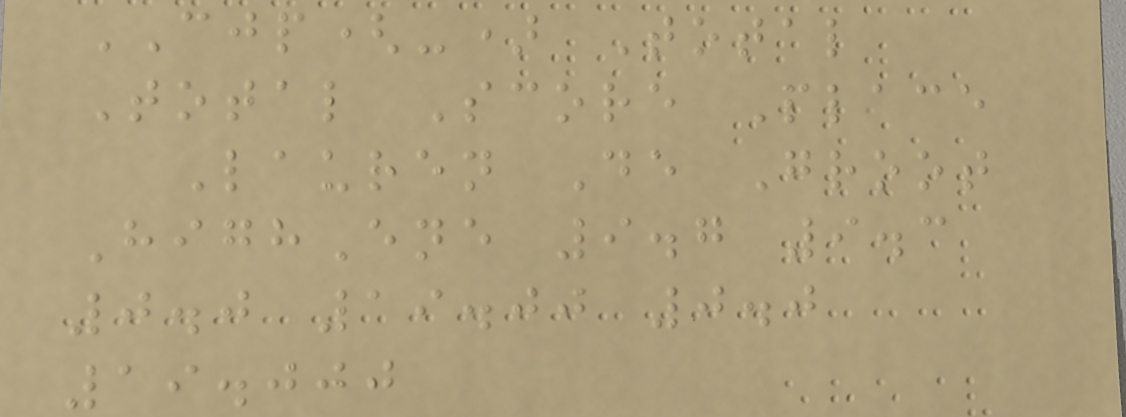CJP(-) Total
Total Score Place
Lauren De Groot
HighEne 9.7 9.3
0.0 19.00 0.0
19.000
